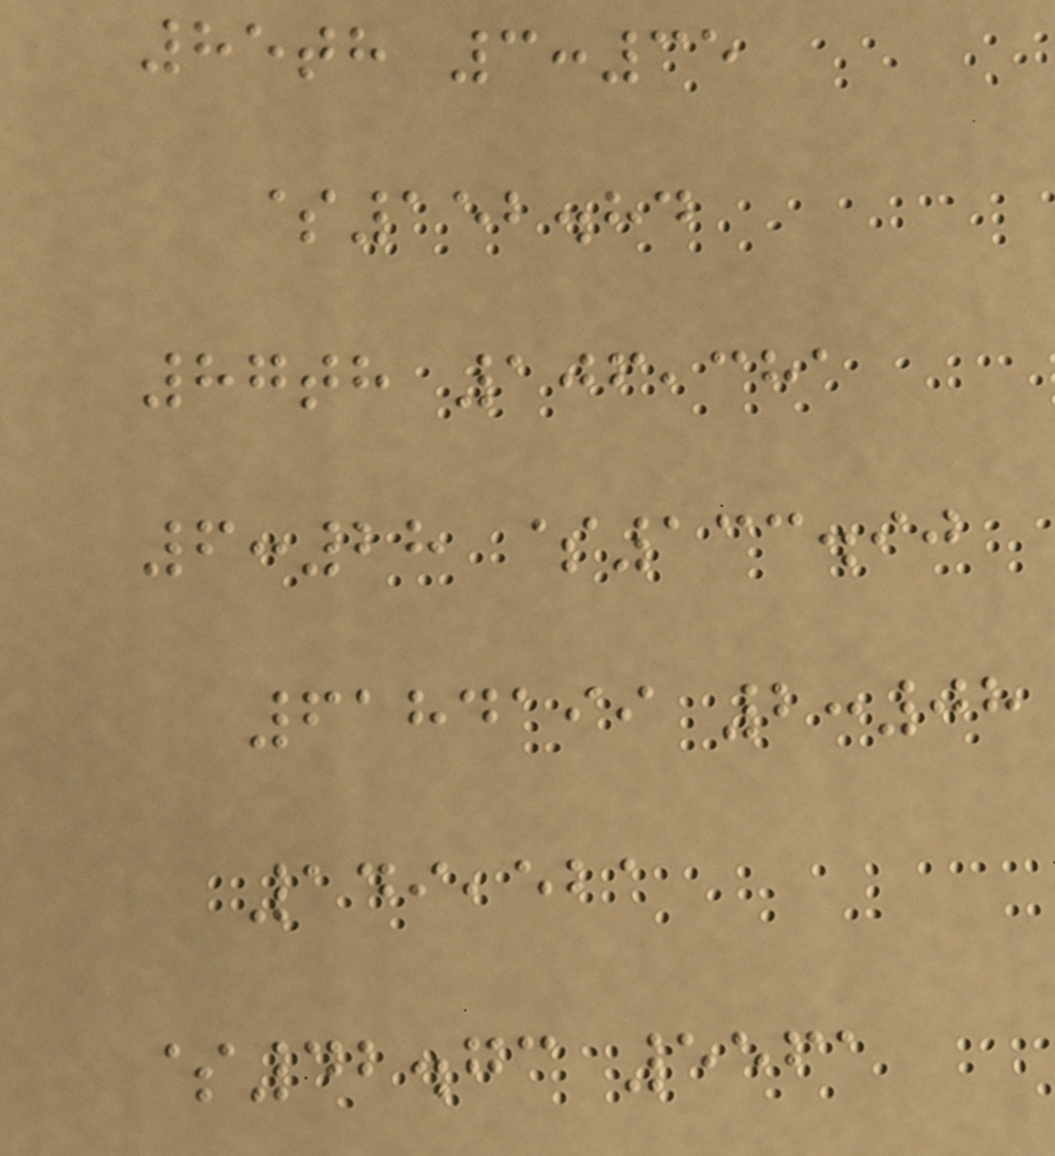85th 3:35
$152.84
87th 106,381
6:28 $133.90
6184199 2:08
149,521
$42.73 5561
